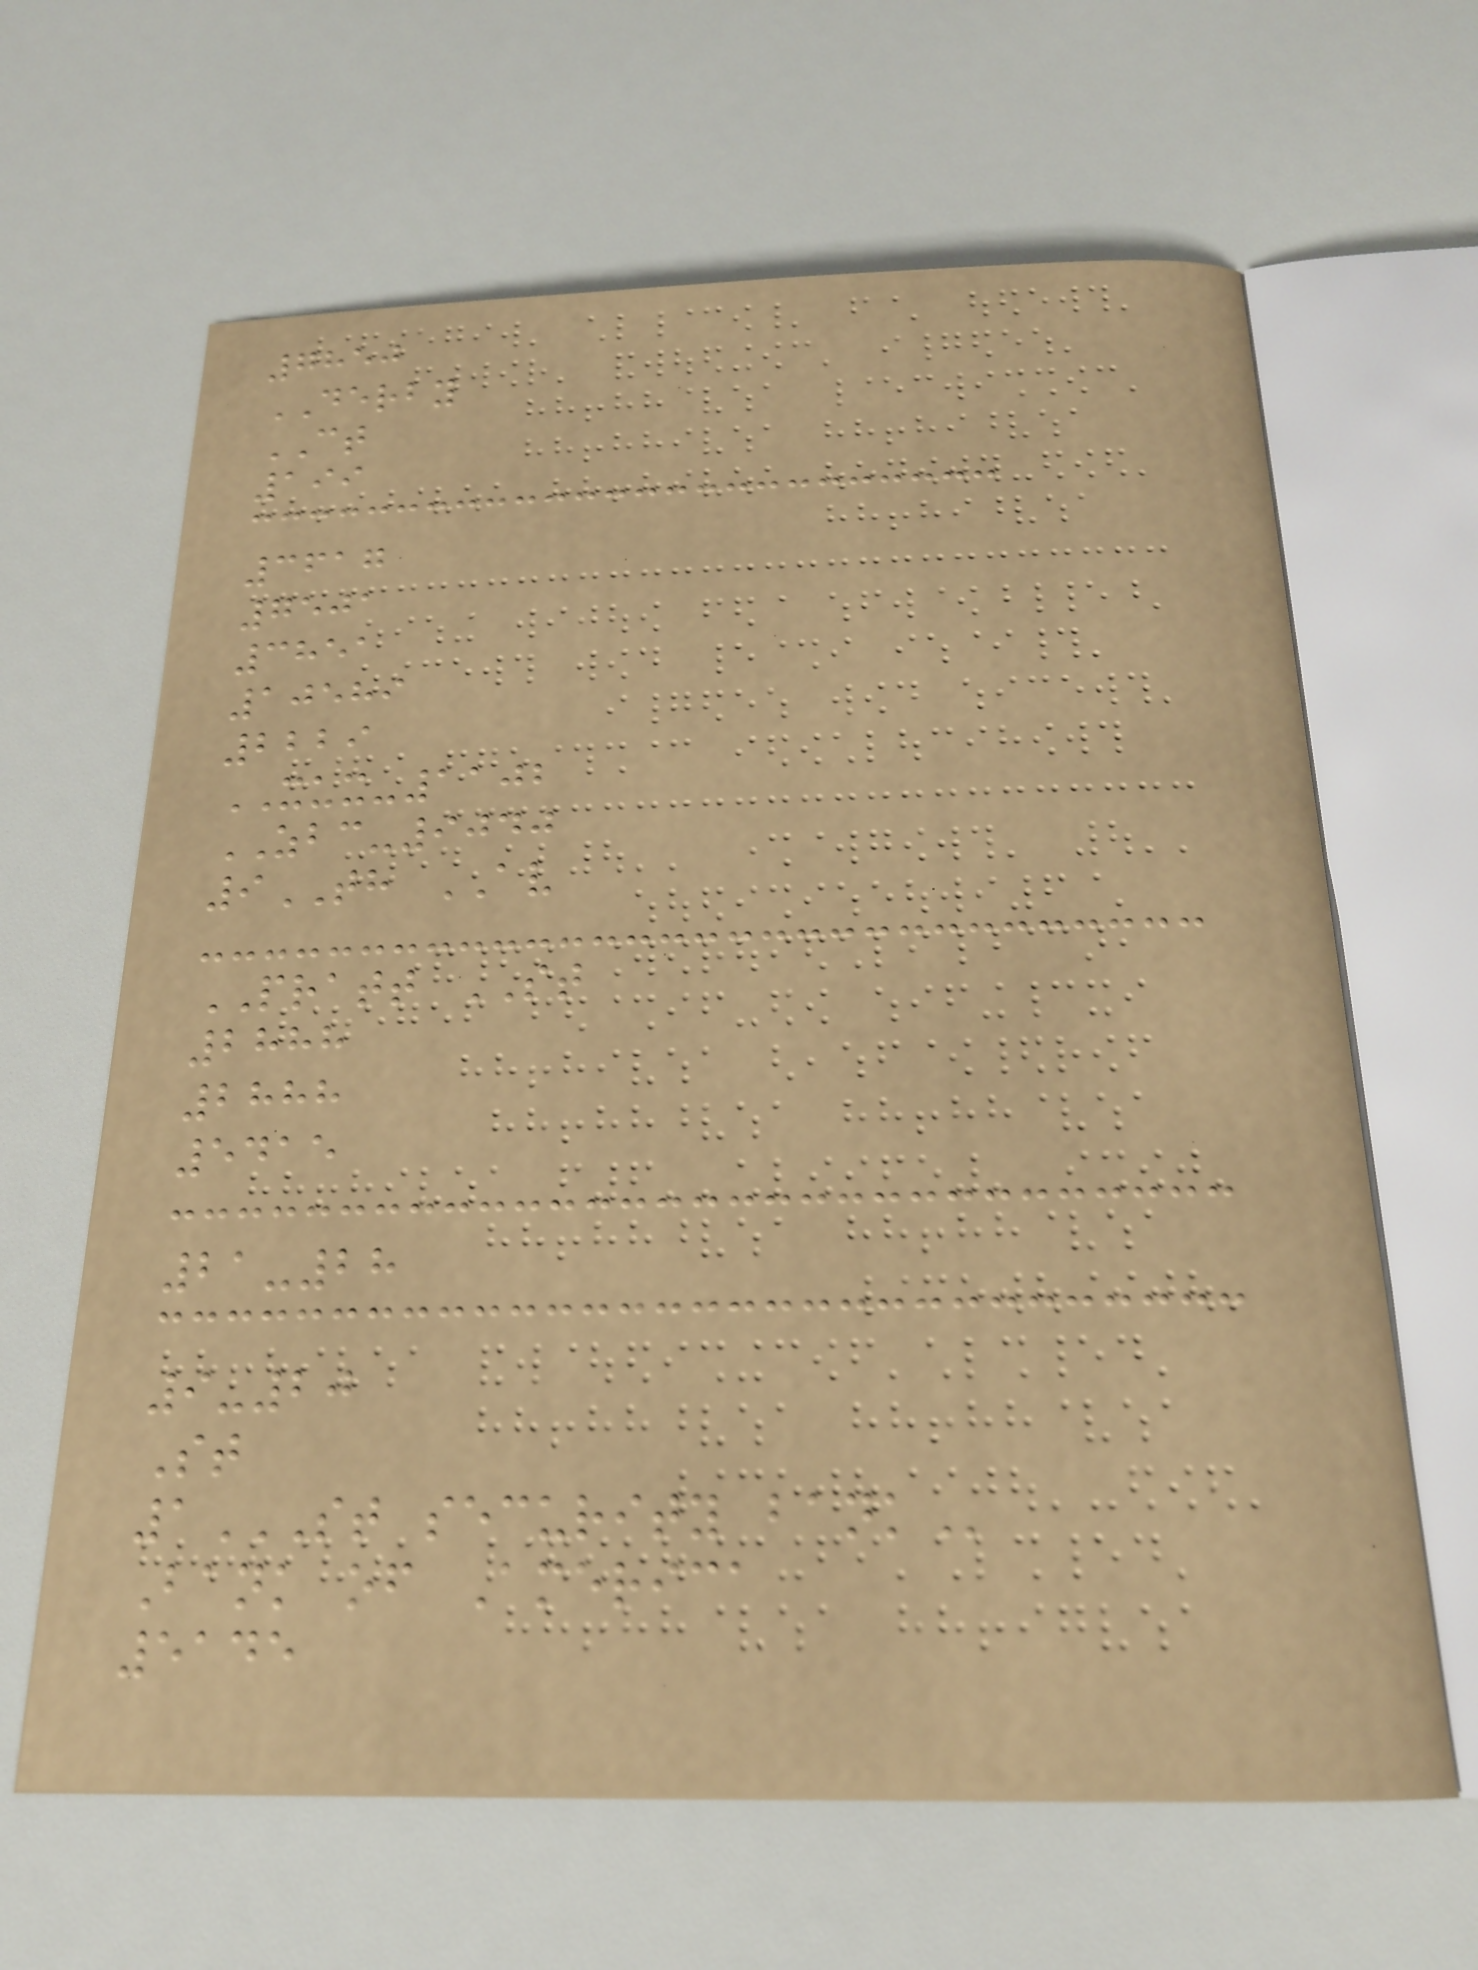7850
DERBY
CT
199
3617
7501
3851
10589
2229
XUX-1102
ZBC-9040
9TH AV
PRATT ST
2888
2888
5415
21-28
9-20
St
1ST SECURITY BANK
Bank of America
5145
